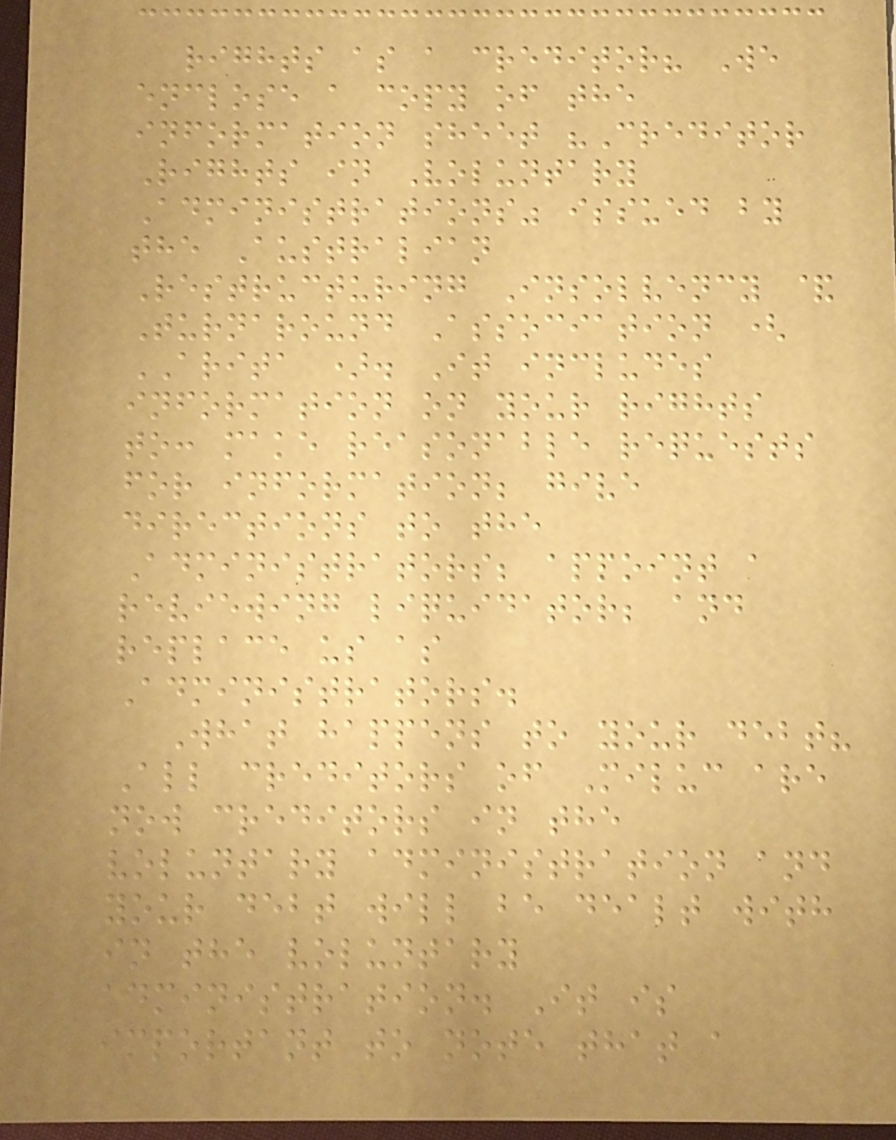rights as a creditor? We
enclose a copy of the
information sheet "Creditor
Rights in Voluntary
Administrations" issued by
the Australian
Restructuring Insolvency &
Turnaround Association (
ARITA ). It includes
information on your rights
to: make reasonable requests
for information; give
directions to the
Administrators; appoint a
reviewing liquidator; and
replace us as
Administrators.
What happens to your debt?
All creditors of Miluc are
now creditors in the
voluntary administration and
your debt will be dealt with
in the voluntary
administration. It is
important to note that a
